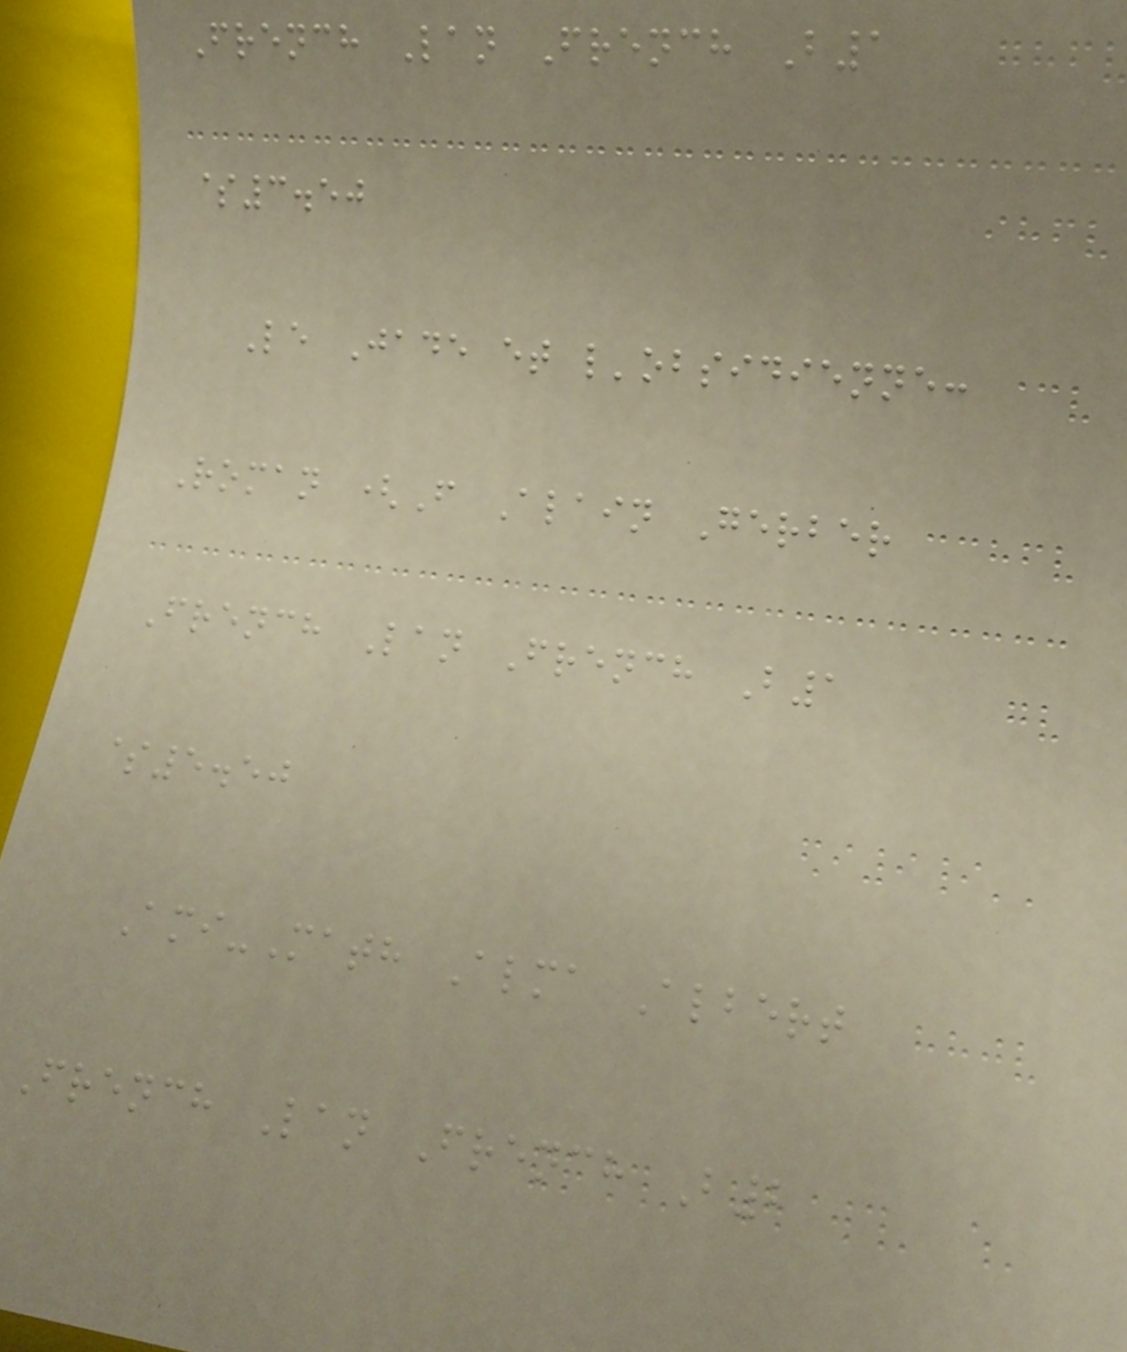French Lan French B1
$3.50
Le Jade et l'obsidienne:
Roman (F Alain Gerber
French Lan French B1
$5.50
Ami-Math Alma Albert
French Lan French B2
